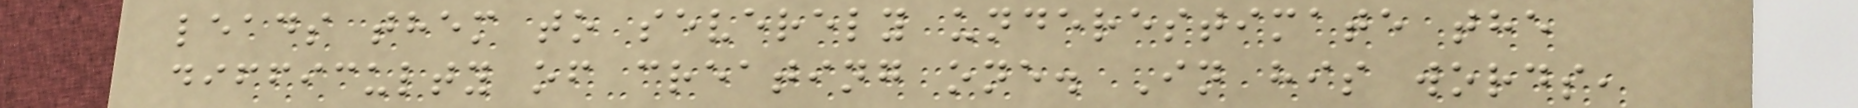leads them to severely underestimate the
difficulty of creating one. In his words,
